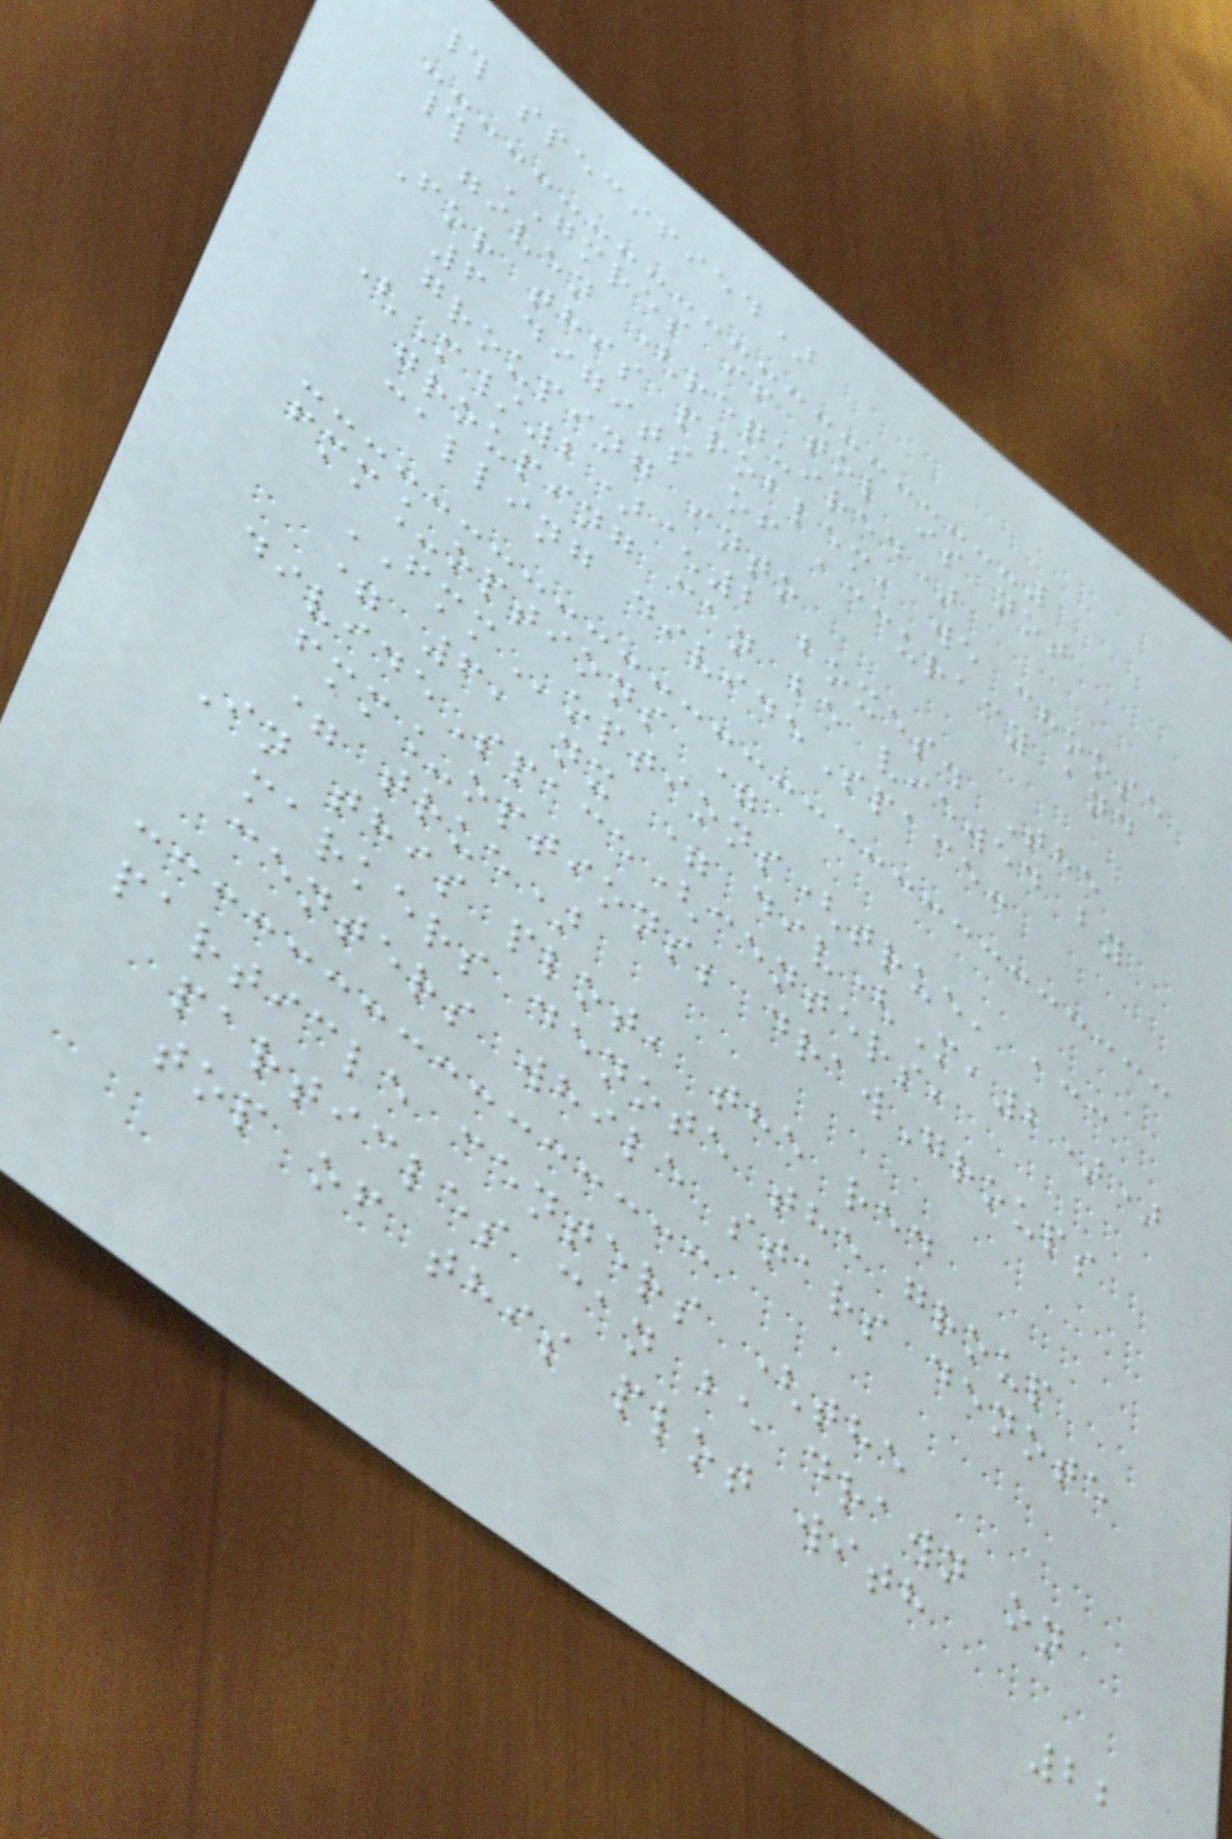# specified)
# GMRES if tol is not
given (required)
For this problem, we choose
6 digits of accuracy and
grouping into
(M/2)^2 boxes. The
grouping can be viewed by
calling divideSpace:
fmm_options =
FMMoptions(true, acc
= 6, nx = div(M,2))
divideSpace(centers,
fmm_options; drawGroups
= true)
In this plot, the red
markers denote the group
centers while stars denote
particle centers (the
particles can be drawn on
top of this plot with
22
